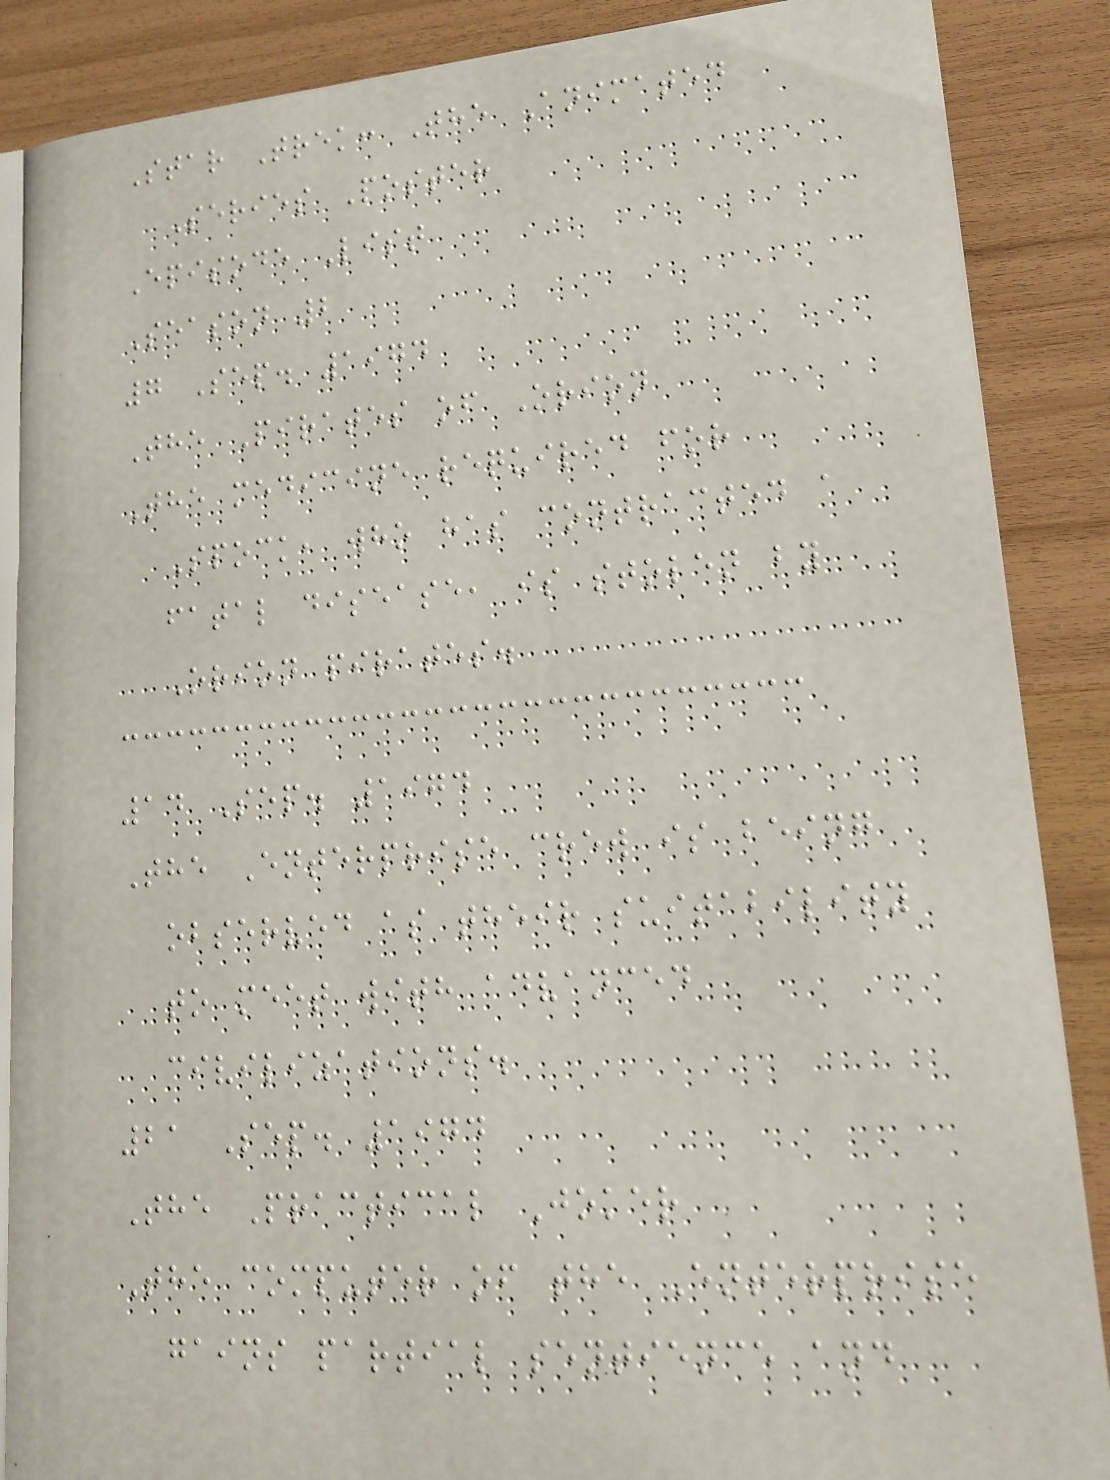Star Trek: The Animated
Series Poster
Episode List
Season 2
7 Sep. 1974
The Pirates of Orion
The medicine required for
Spock, who has contracted a
fatal disease, is stolen by
Orion pirates.
14 Sep. 1974
The Enterprise crew is being
observed as their suitability
to meet with advanced
civilizations.
21 Sep. 1974
The Practical Joker
The computer of the Enterprise
gains partial sentience and
